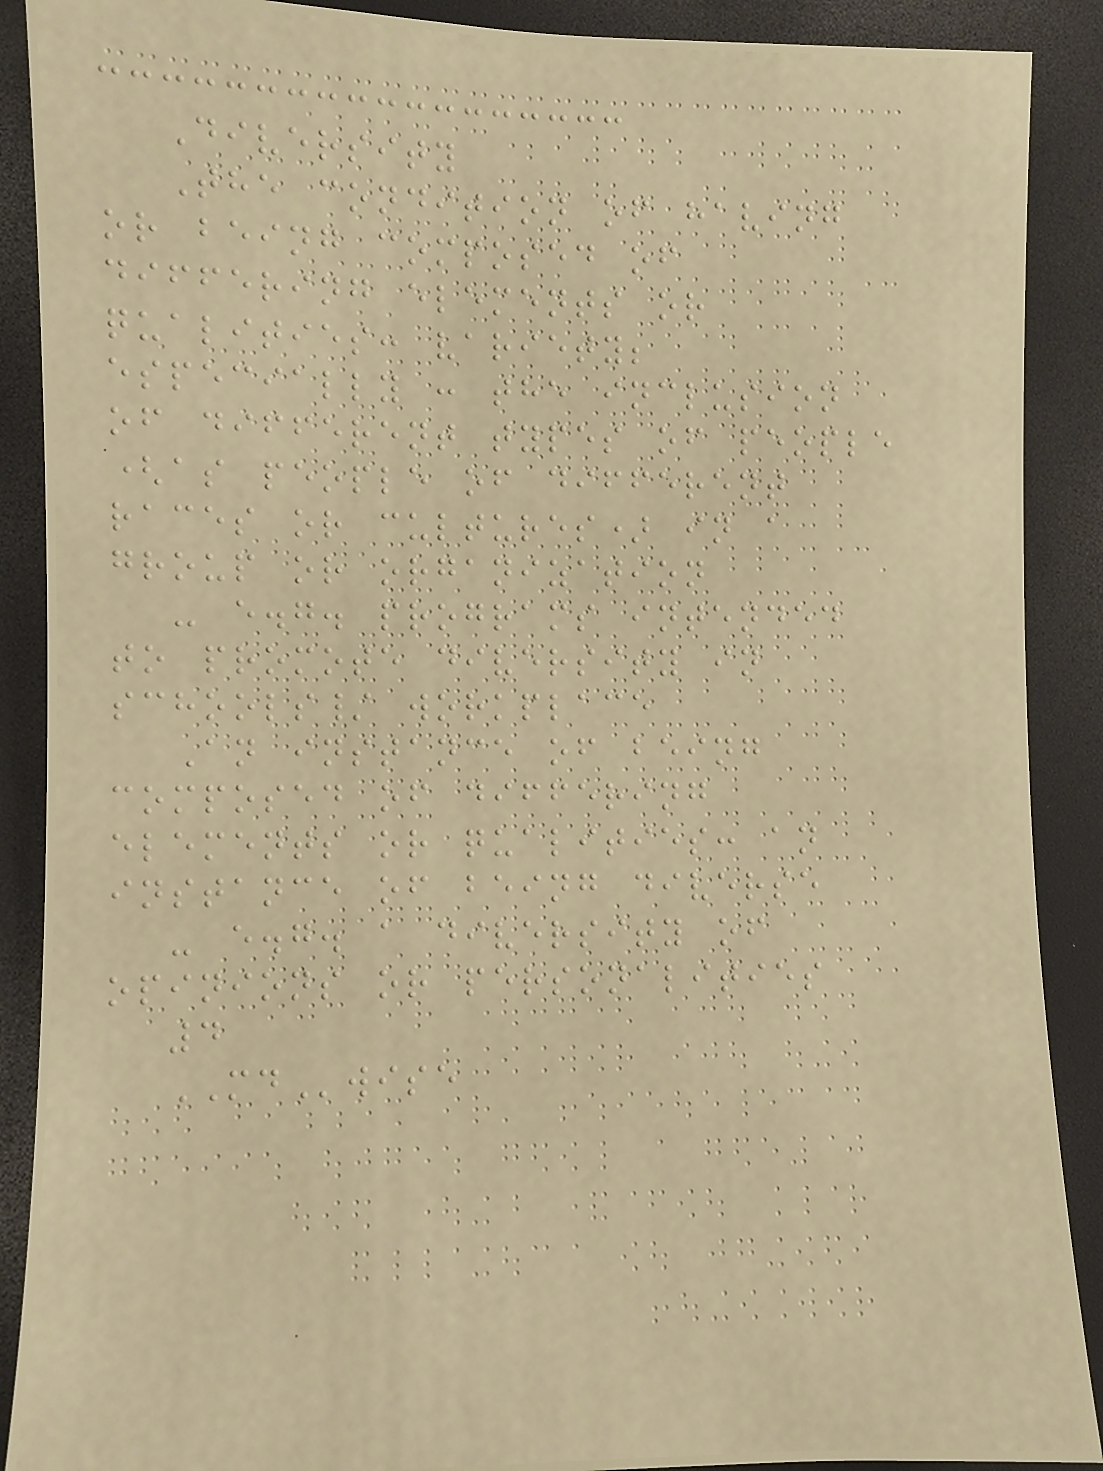Diversity
The condition of having
or being composed of
differing elements or
qualities: variety;
especially : the inclusion
of different types of people
(as people of different
races or cultures) in a
group or organization
- e.g. programs intended
to promote diversity in
schools/ workplace
An instance of being
composed of differing
elements or qualities: an
instance of being diverse
- e.g. a diversity of
opinions or personalities
4
MDwise
